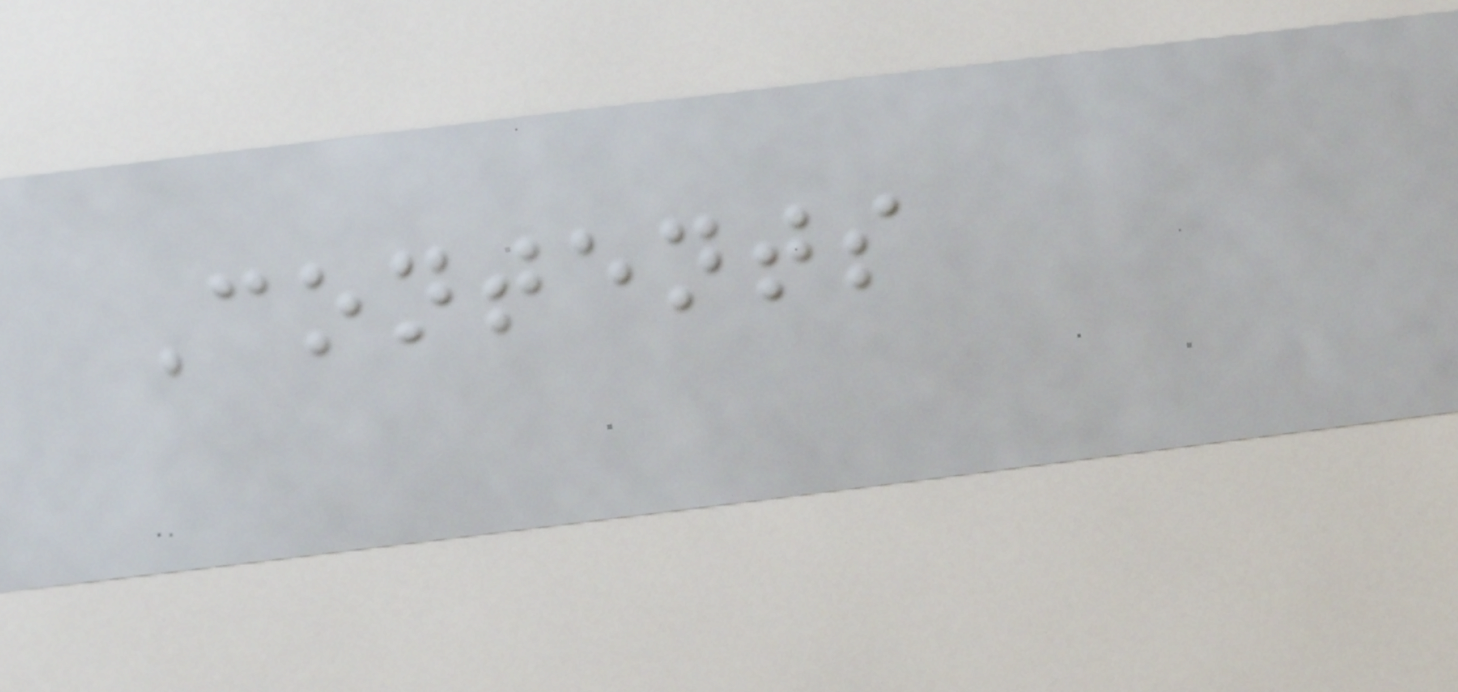Contents
